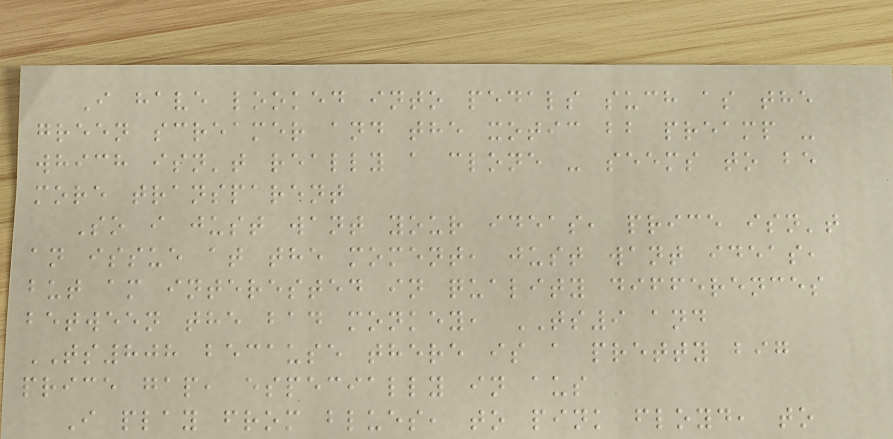I have looked into pedals such as the
green screamer and the xotic bb preamp -
which isn't really a clone - seems to be
more transparent
So i just want your ideas, price isn't
an issue at the moment, just want ideas,
but am interested in quality differences
between the bad monkey, TS9 and
TS808 because there is a pretty big
price gap, especially in aus
I play from blues, to pink floyd, to
